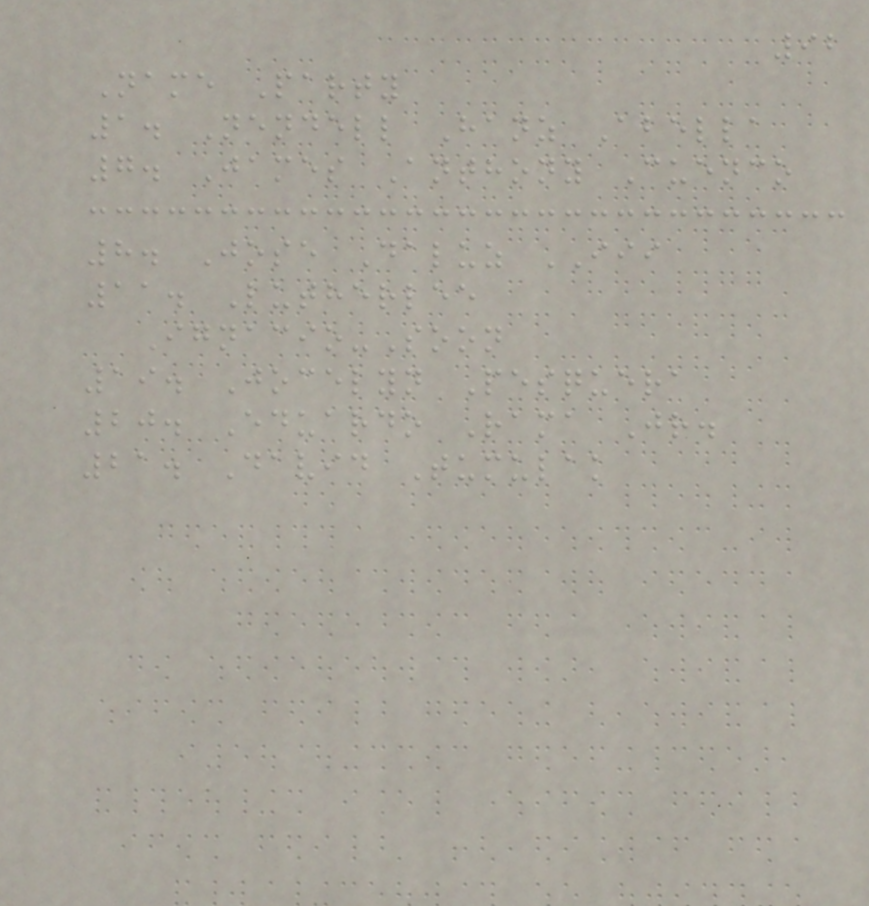92
Name Party
1. Nendell Hanz Abella
7. James Anthony Cuenco
8. Jose Daluz III
11. Lutherlee
Ignacio-Soon
19. Jocelyn Pesquera
20. Eduardo Rama Jr.
21. David Tumulak
